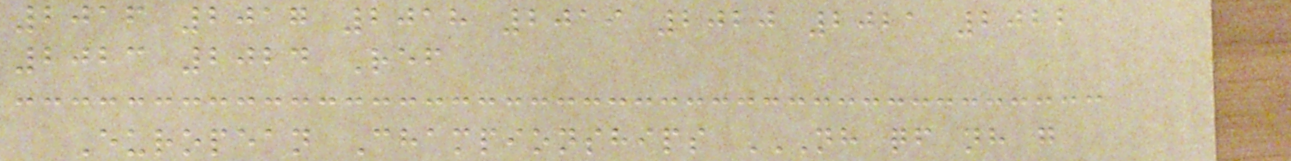2016 2017 2018 2019 2020 2021 2022
2023 2024 Ref
European Championships NH QF NH G
